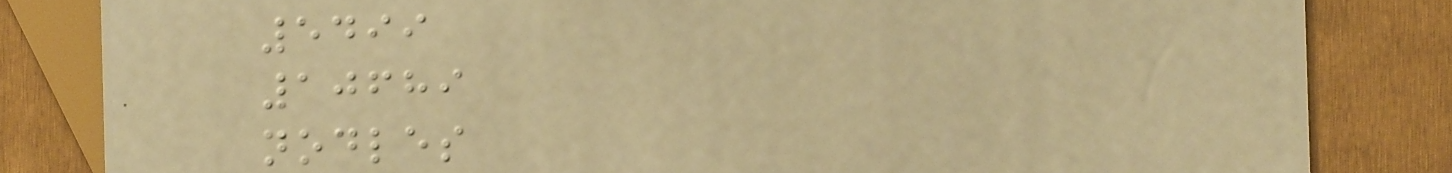5499
10689
nodles
